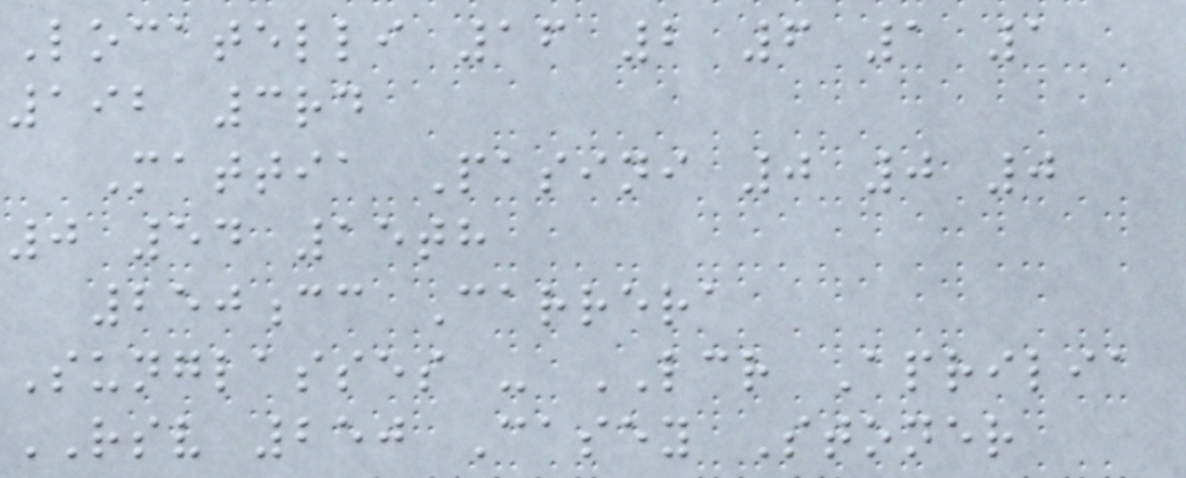Locatelli 16 2 6 1 1
192 3rd
Mattia Pasini 0 0 0
0 54 15th
250cc Carrera
Sunglasses - LCR Aprilia
RSV 250 Casey Stoner
